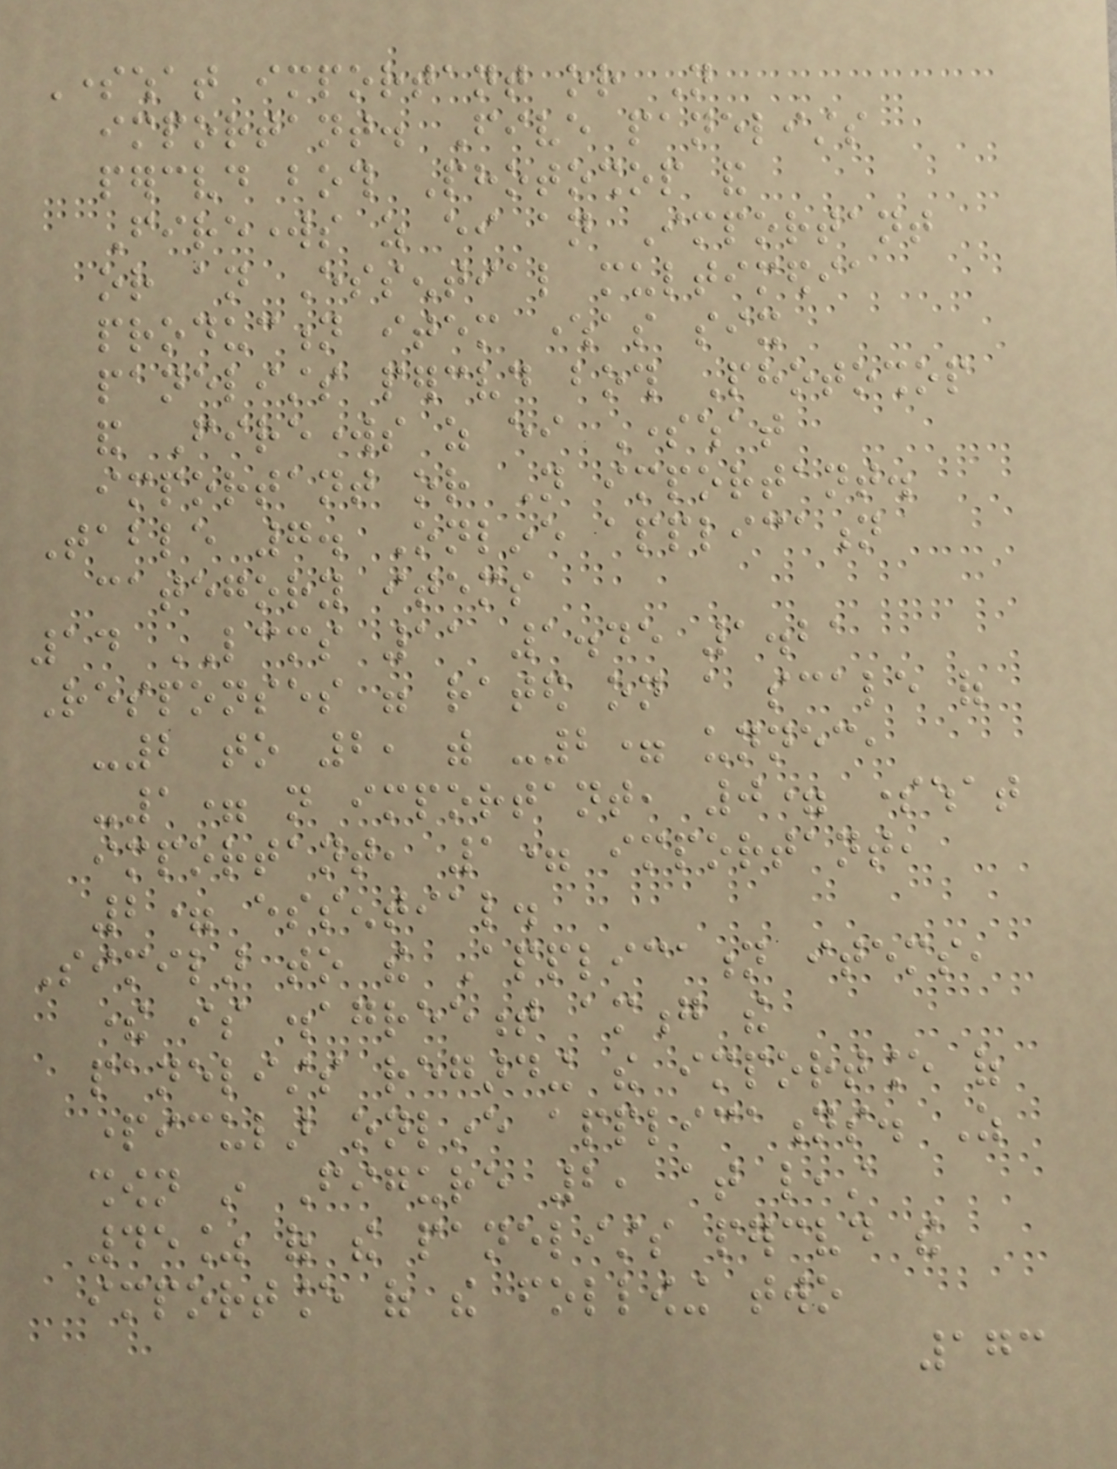Somewhat important or Not
important. Five panelists
perceived both Photoshop and
Fireworks as either an Important
or an Essential multimedia
production item whereas six
panelists perceived both Photoshop
and Fireworks as either Somewhat
important or Not important.
Table 7. Online application
category items
14 LCMS 11 1.45 1.21
Responses were rated on a scale of
-2 to 2, with -2= unnecessary,
-1= not important, 0= somewhat
important, 1= important,
2= essential.
Similar to the Application items,
there is disagreement among the
panelists regarding the importance of
particular online applications. As
shown in Figure 2, at least
45% of the panelists perceived the
importance of the following two
173
